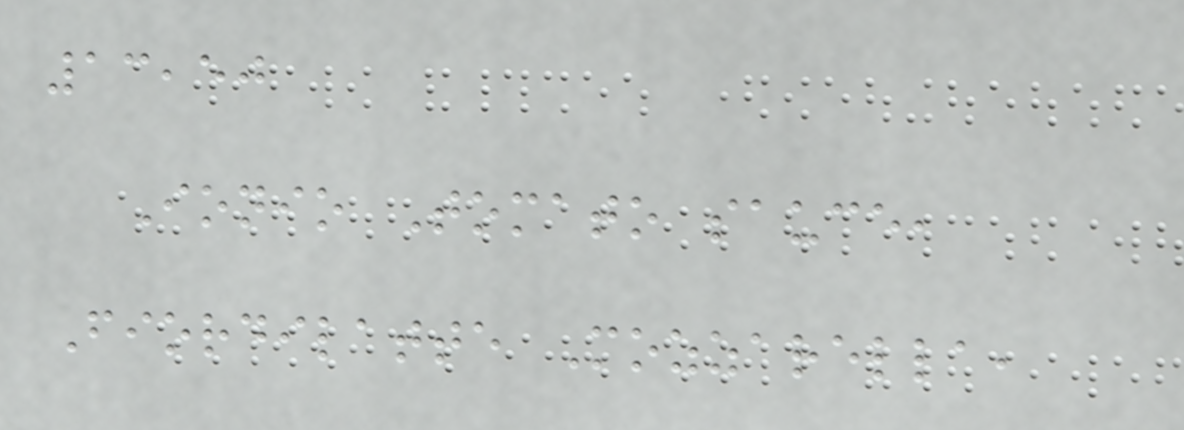13,50
Ionio Tomato sauce,
Fiordilatte Mozzarella,
